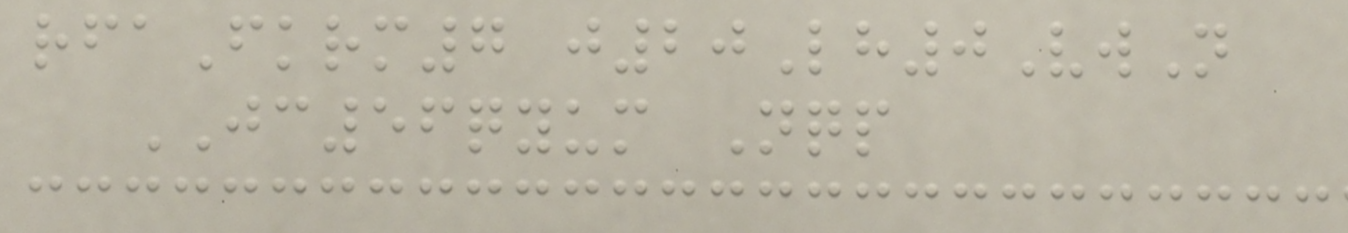rfaFkrm7 j20Lh0VwN
JC56qyum Nqp
